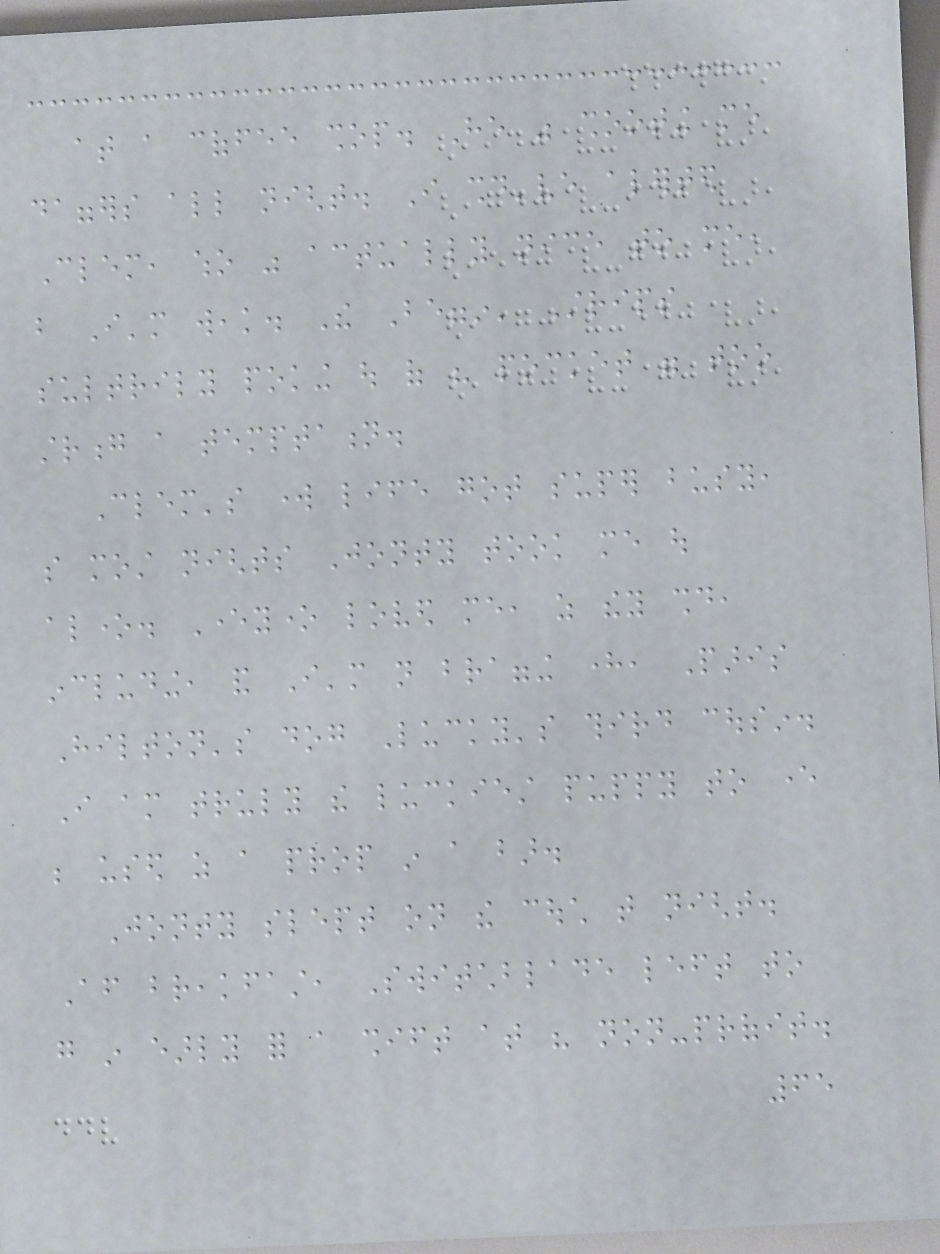at a coffee shop. He was shooting me
daggers all night. I should've alerted
Clem, who was actually nice to me,
but I'm weak. The Beggin' Strips
sultrily poking out of his pocket were too
strong a temptation.
Clem's work life got super busy,
so most nights Jonty took me out
alone. Everyone loved me, as they should,
including, and I'm not bragging here, Paris
Hilton's dog Lucky's third cousin.
I am truly the luckiest puppy to ever
be used as a prop in a bar.
Jonty slept on the couch that night.
After breakfast, Switchblade left to
go in early for a shift at his non-profit.
65
